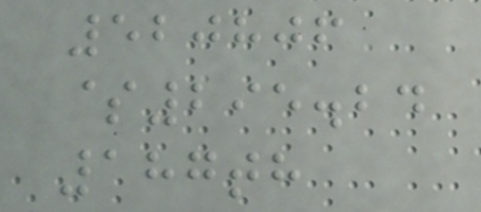520806
$295.24
187th
